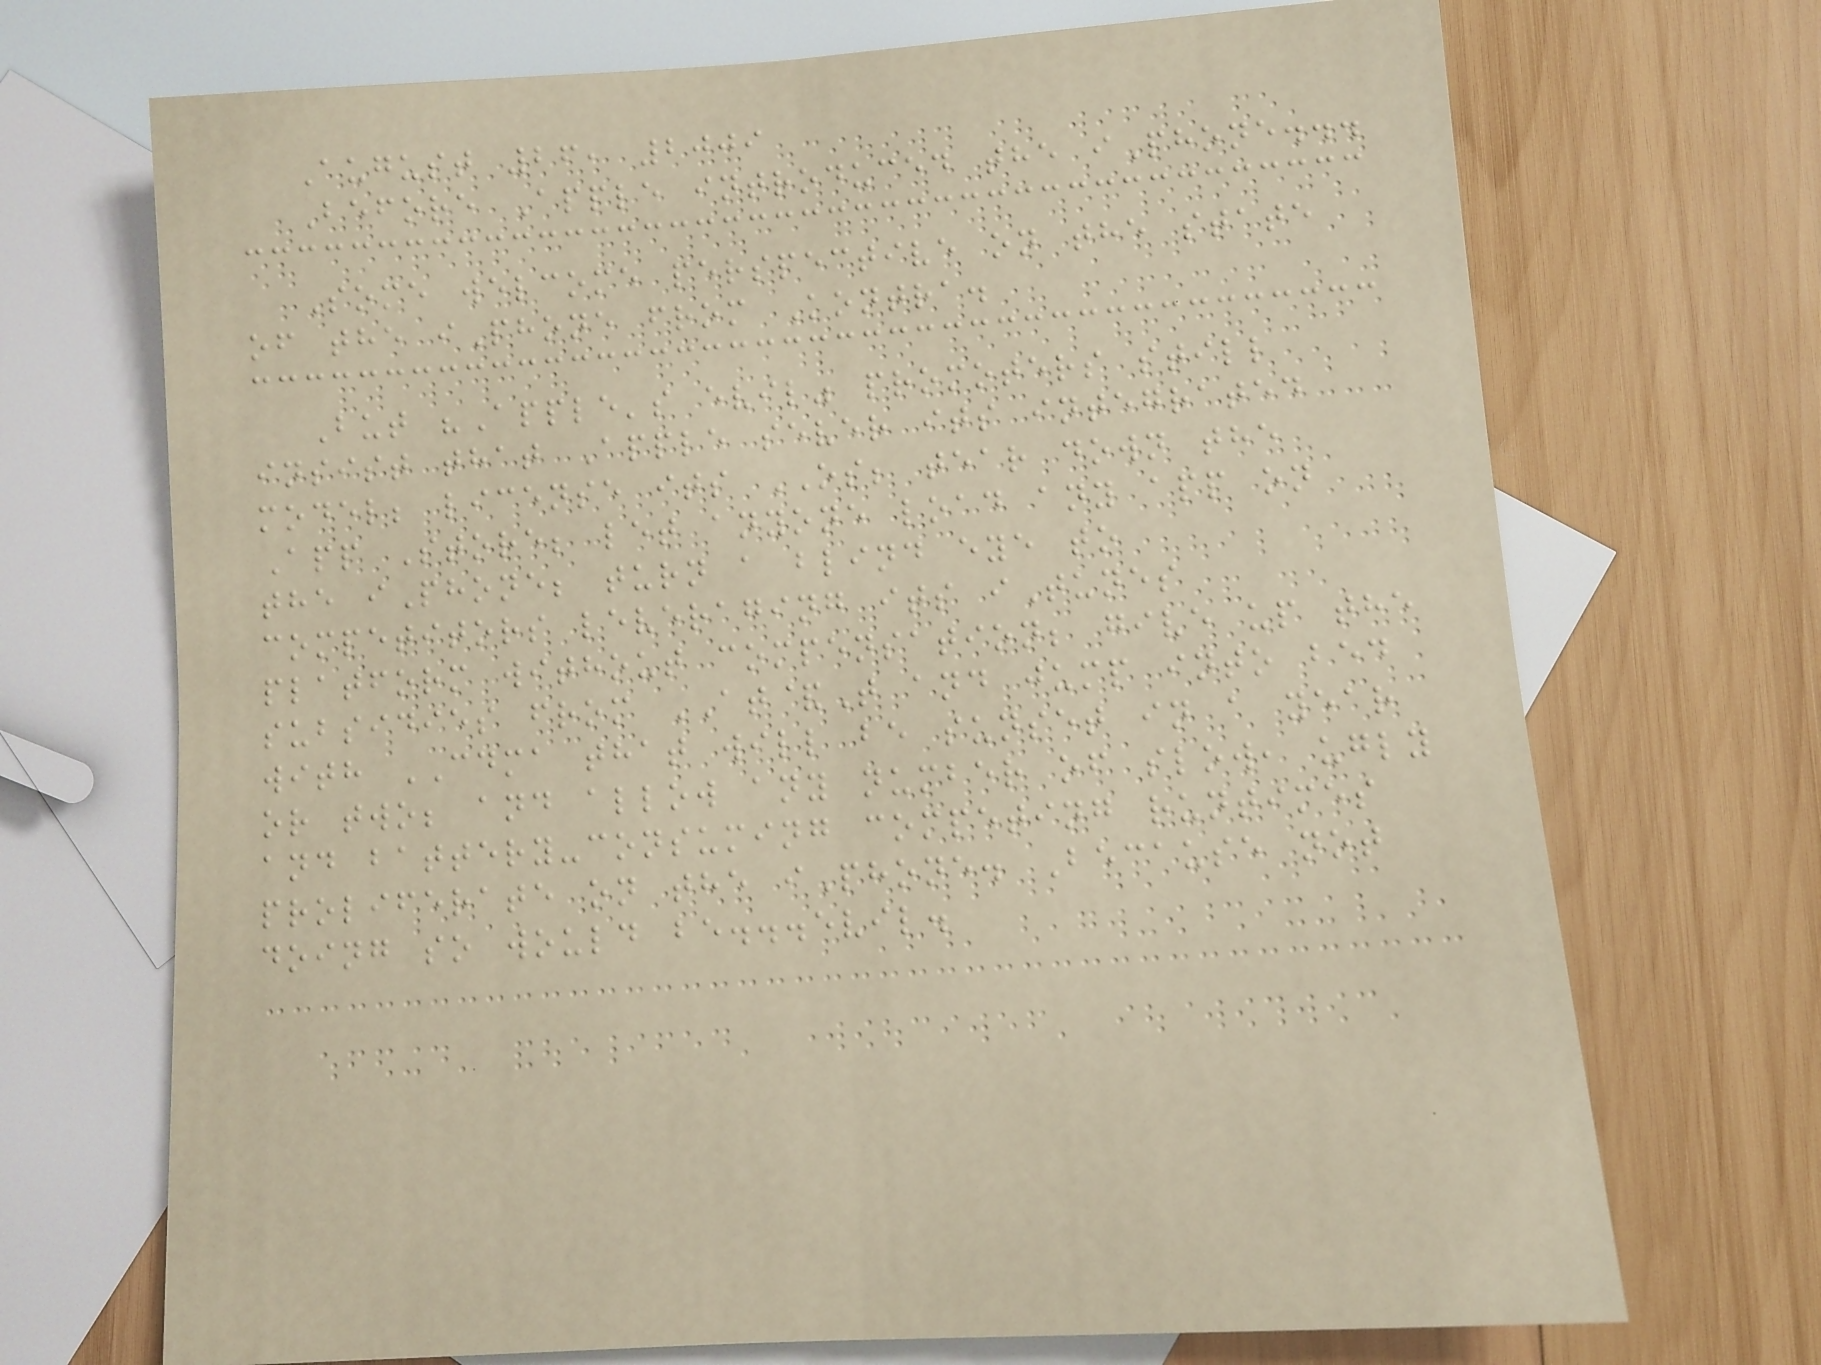August 26, 2009
Before Apple introduced the iPhone...
Some welcome perspective on the state
of the iPhone from Kontra.
But "Apple's evil" promoters still
insist that Apple sever its integrated
model; license its OS; tear down the
App Store; let anyone load any app on
the iPhone; turn a blind eye to
competitors leveraging its iTunes
platform without compensation; give up the
subsidies from AT&T and jump into bed
with CDMA that will be sunset in a year
or two; and allow any number of slow, ugly
and battery-consuming competing runtimes
proliferate on the iPhone. Because not
doing so would be...evil.
